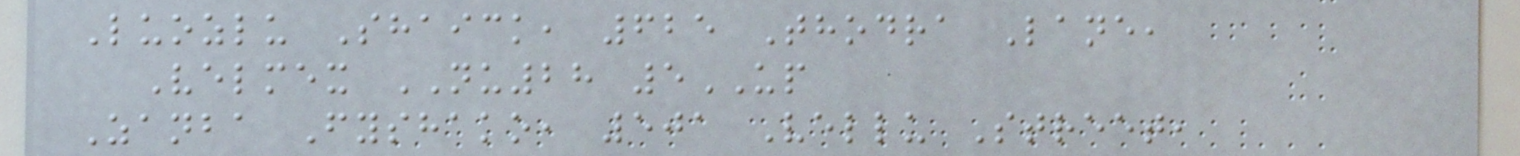Luozlu Shaick, 625 Thodra Lane,
Velmex NU28 5UP
Zanba Fyshako, 501 Vellu Street,
